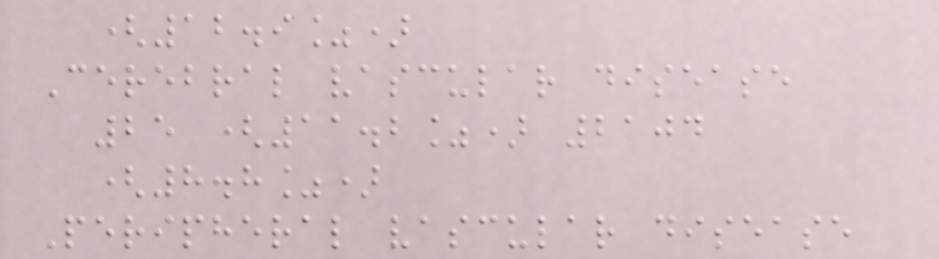(12.9%)
Cerebral vascular disease
25 (11.2%) 2104
(8.8%)
Peripheral vascular disease
